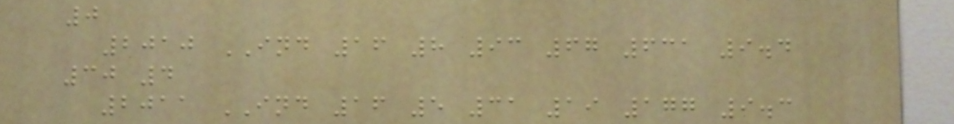0
2010 IND 16 8 93 67 631 9.4
30 4
2011 IND 16 5 31 19 177 9.3
